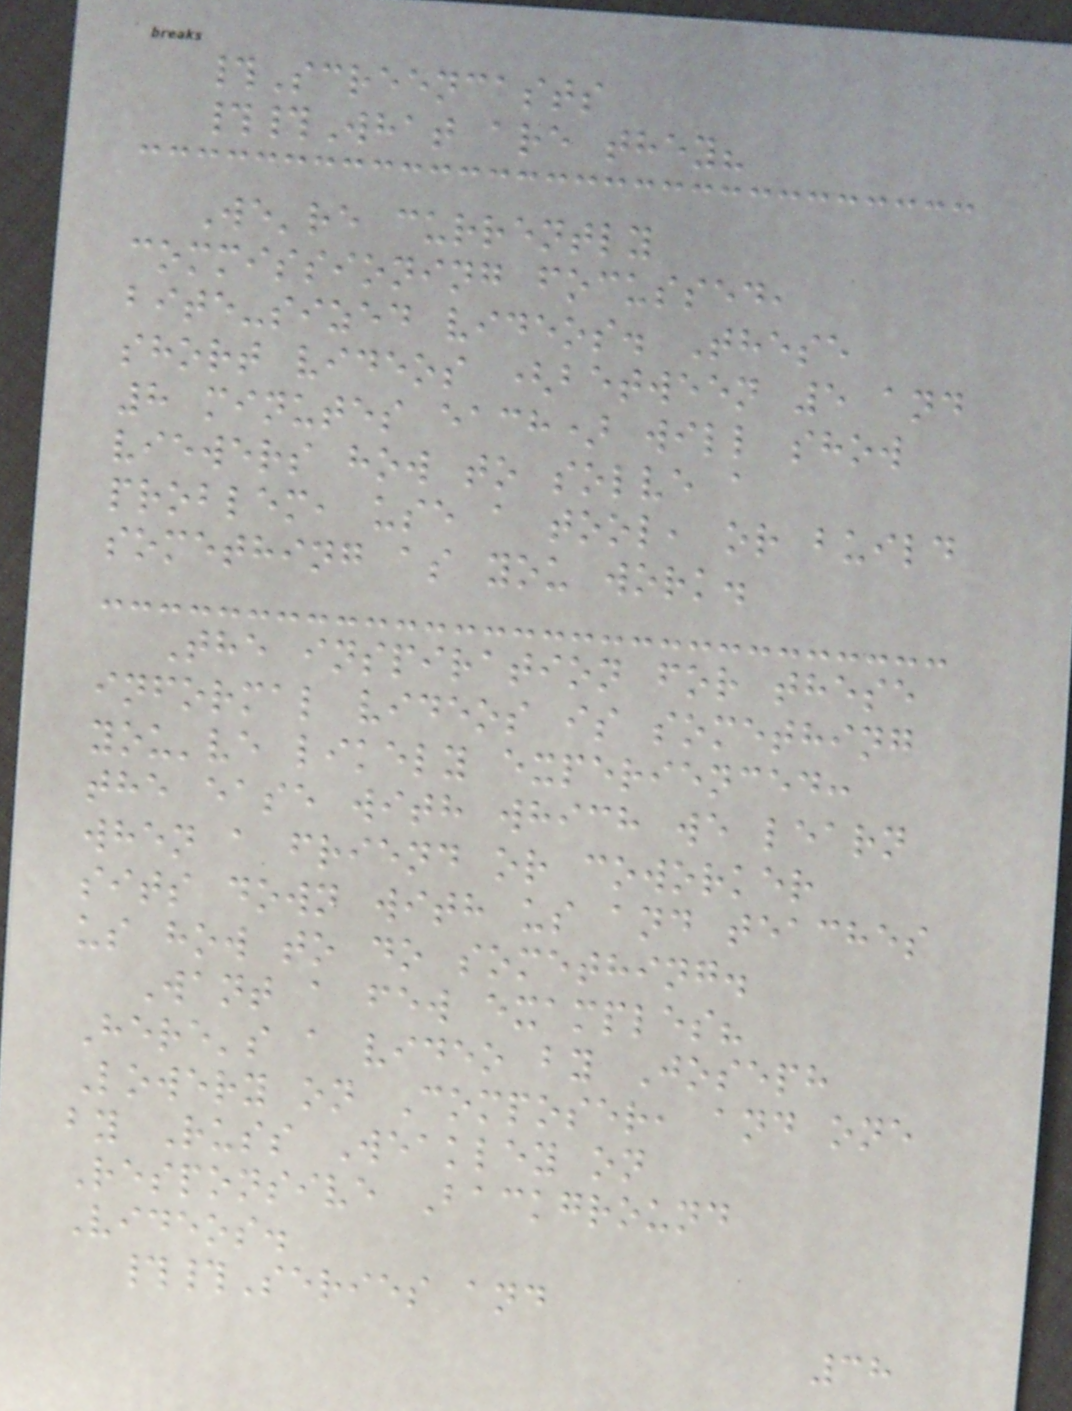#Screencasts
##What are they?
We're currently
commissioning focussed,
bite-sized videos. These
short videos (between 5 and
8 minutes each) will show
viewers how to solve a
problem, use a tool, or build
something as you work.
The inspiration for these
informal videos is something
you've likely experienced:
the ease with which we learn
when a friend or coworker
sits down with us and teaches
us how to do something.
Want a few examples?
Here's a video by Joseph
Lowery on Composer, and one
by Russ Weakley on
Responsive Background
Videos.
##Series and
38
